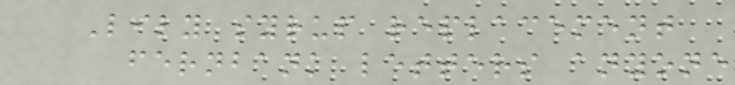Lily syrup replacement
fernbank letters anyone
